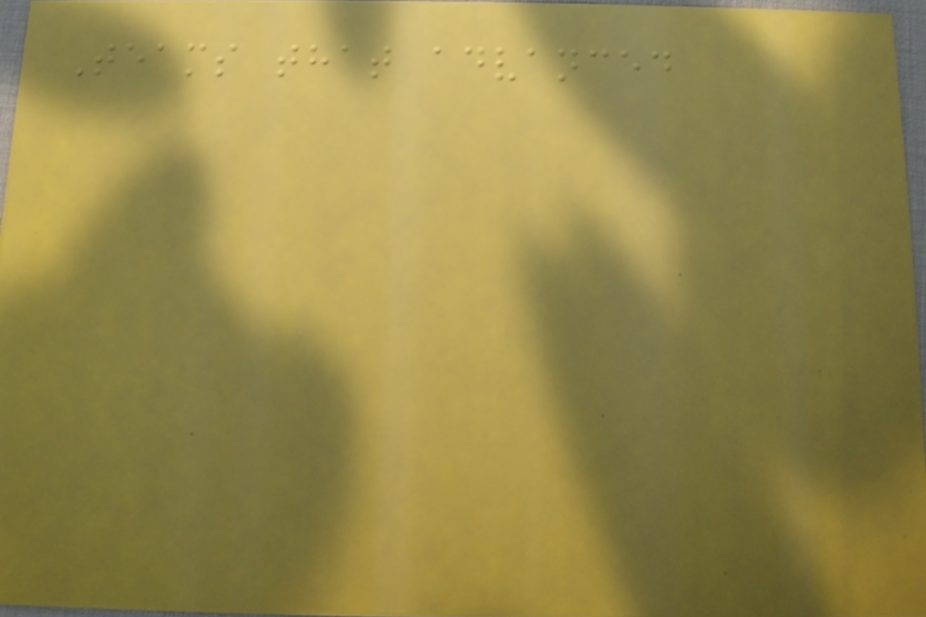Teams that advanced
